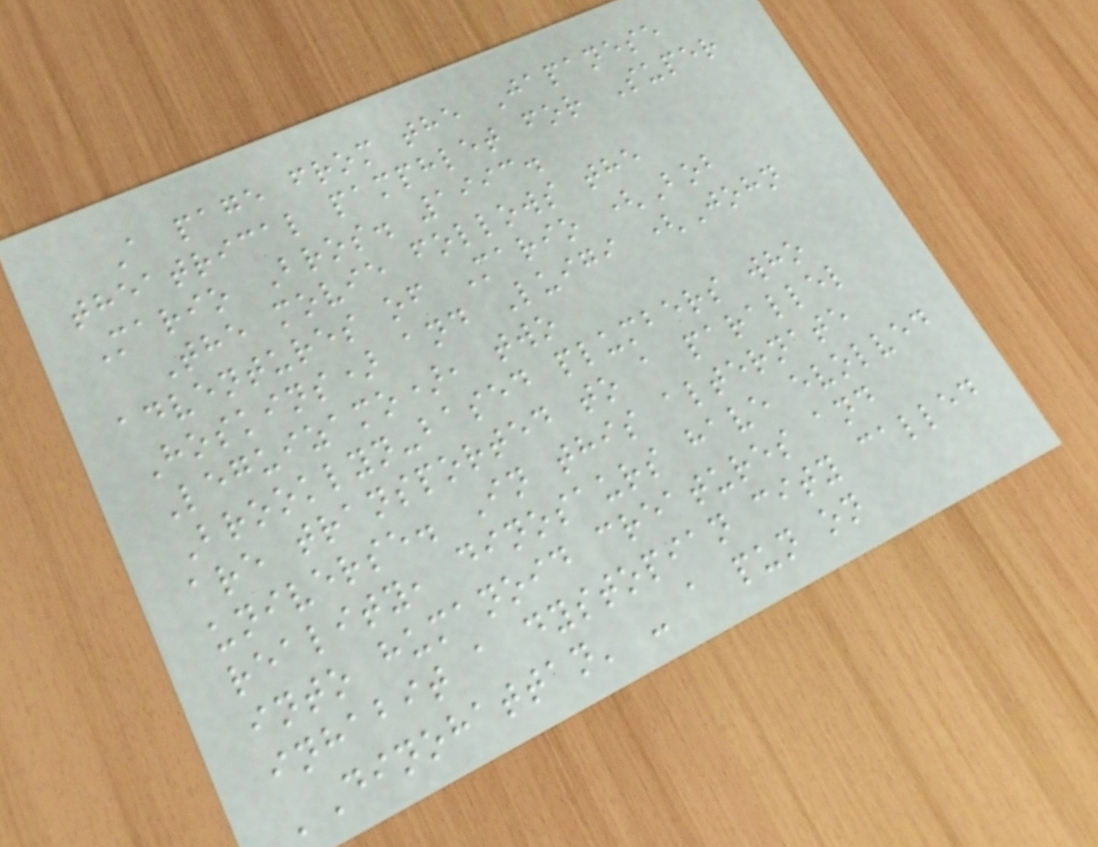A page from the Japanese
theatrical pamphlet for Super
Mario Bros. 1993.
The movie follows the
adventures of Mario (Bob
Hoskins) and Luigi (John
Leguizamo), two
Brooklyn-based plumbers who
are transported to a parallel
universe. In this alternate
reality, dinosaurs have evolved
into humanoid creatures and
inhabit a dystopian city called
'Dinohattan' - a pun on
